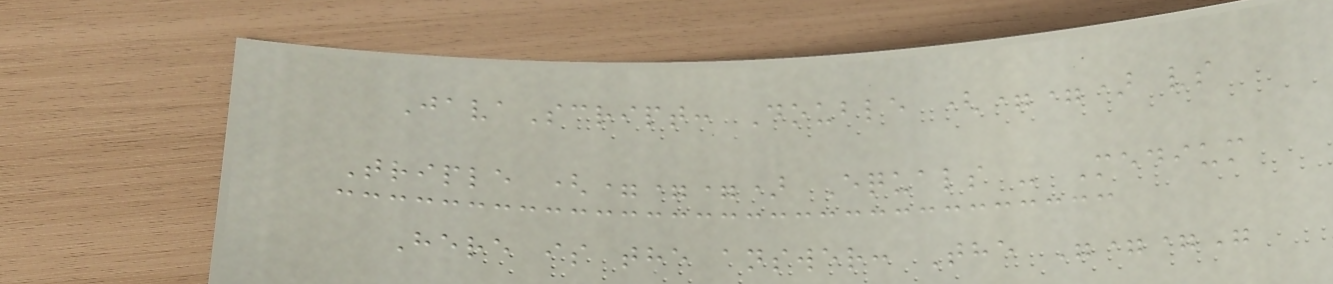JavaScript: Double (==) vs
Triple (===) Equals - Medium
Here is the answer: The "=="
